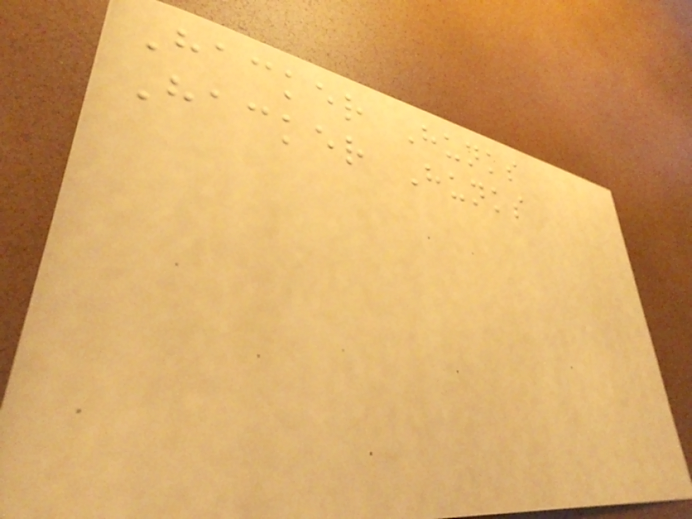Hacker Hunks
Hacker Hunks
